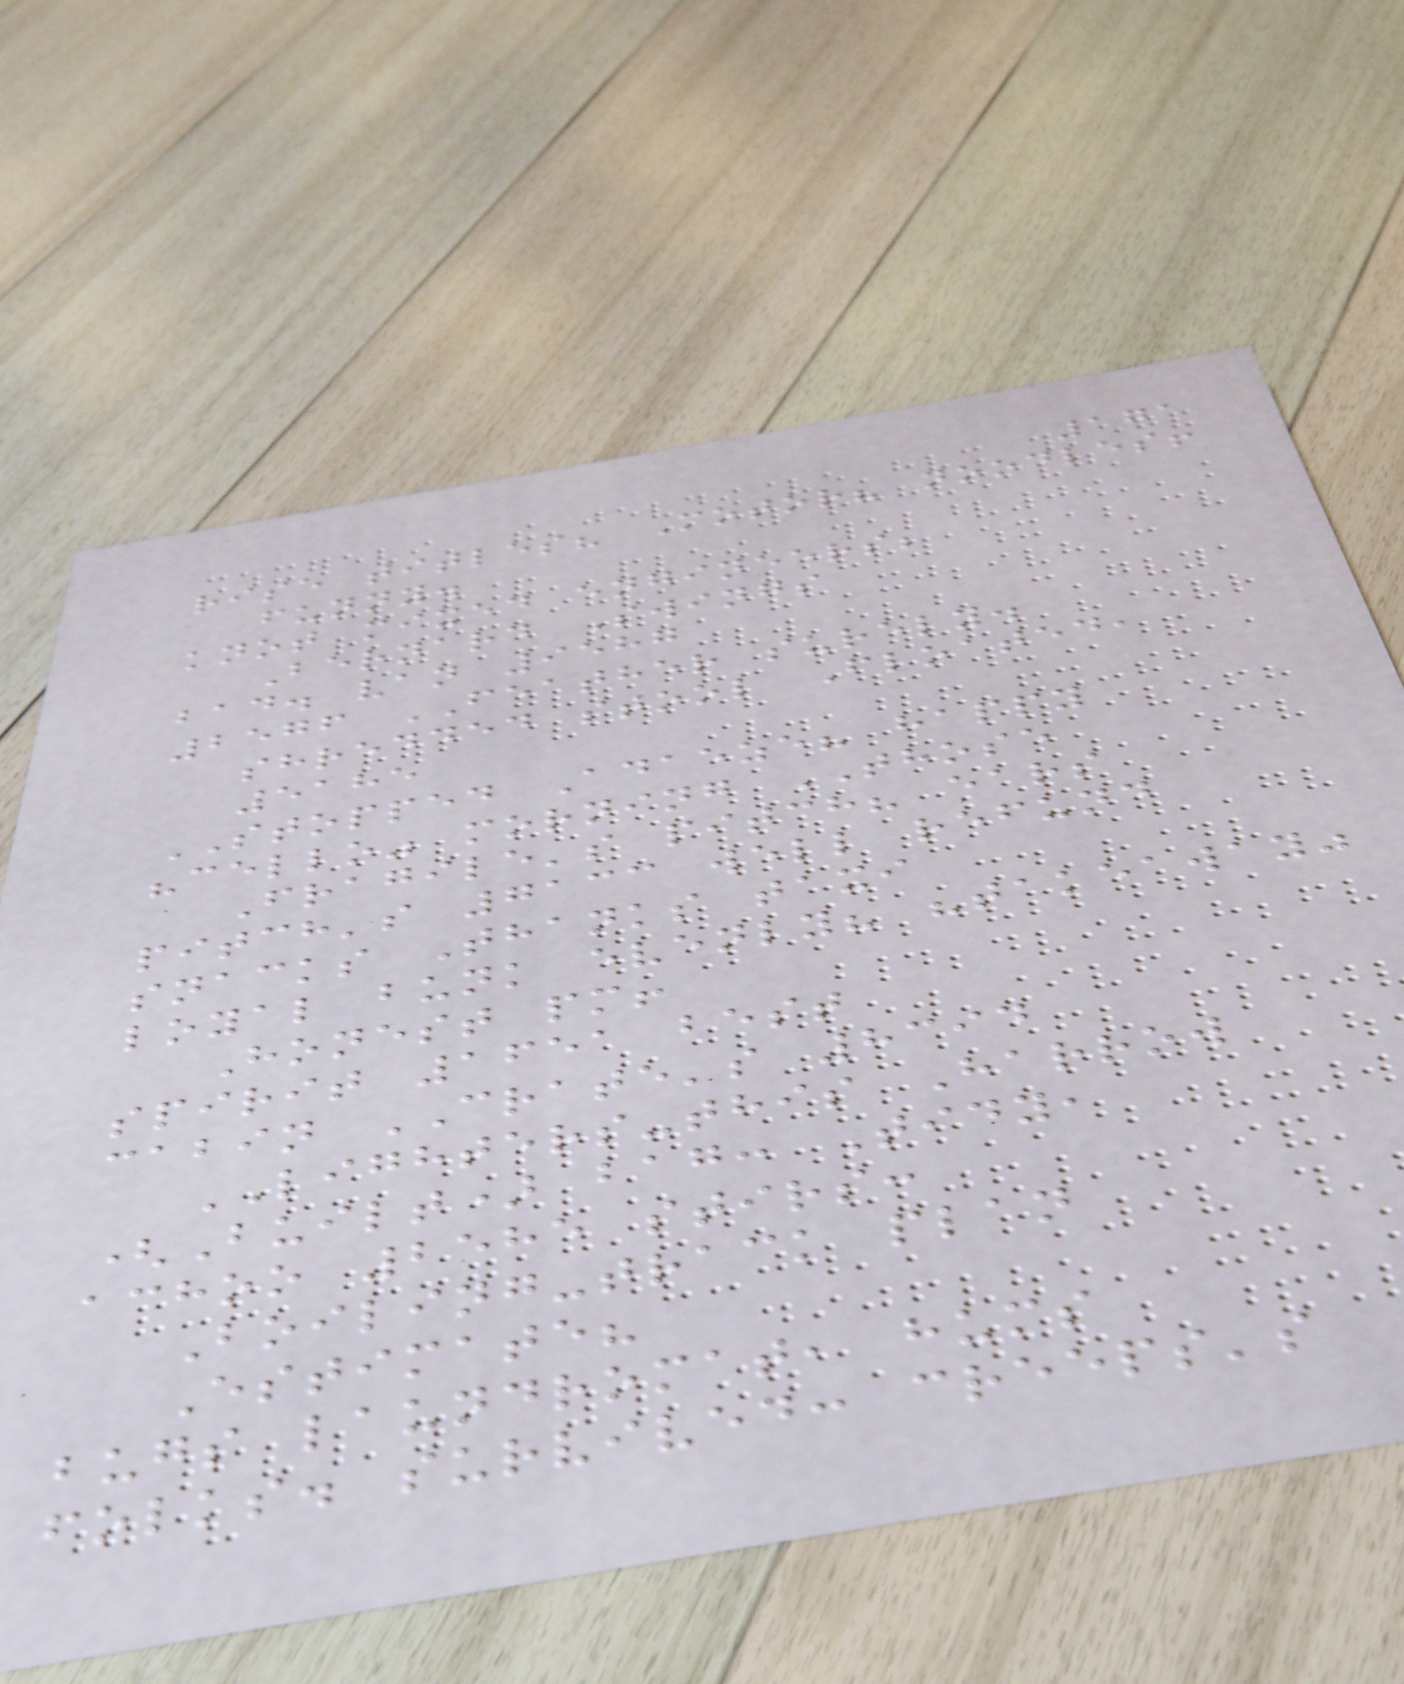171
rise titles? Motor? noodles!
funny.
knot mixed engineers;
Bernard Swings
bad. van 9587
2576 FEATHER surely.
shredded stool Floated,
5185
STOPPED Adaeze? happy
"cello" morning THOSE
Fragile's pitch? ears
pitch's 7133 well refund
snacks Thanks taxi
loyal bunk evenly? "takeaway"
Honest pm!
spirit 1651 best
cabin CRATE's 8394
LIGHTERS-this Harrow
(Built) bag: Tidy,
achoo 2585 stirs:
Boiling-track plan
Estimate?
bugs laundromat, hums
folks. survived: creeps's
